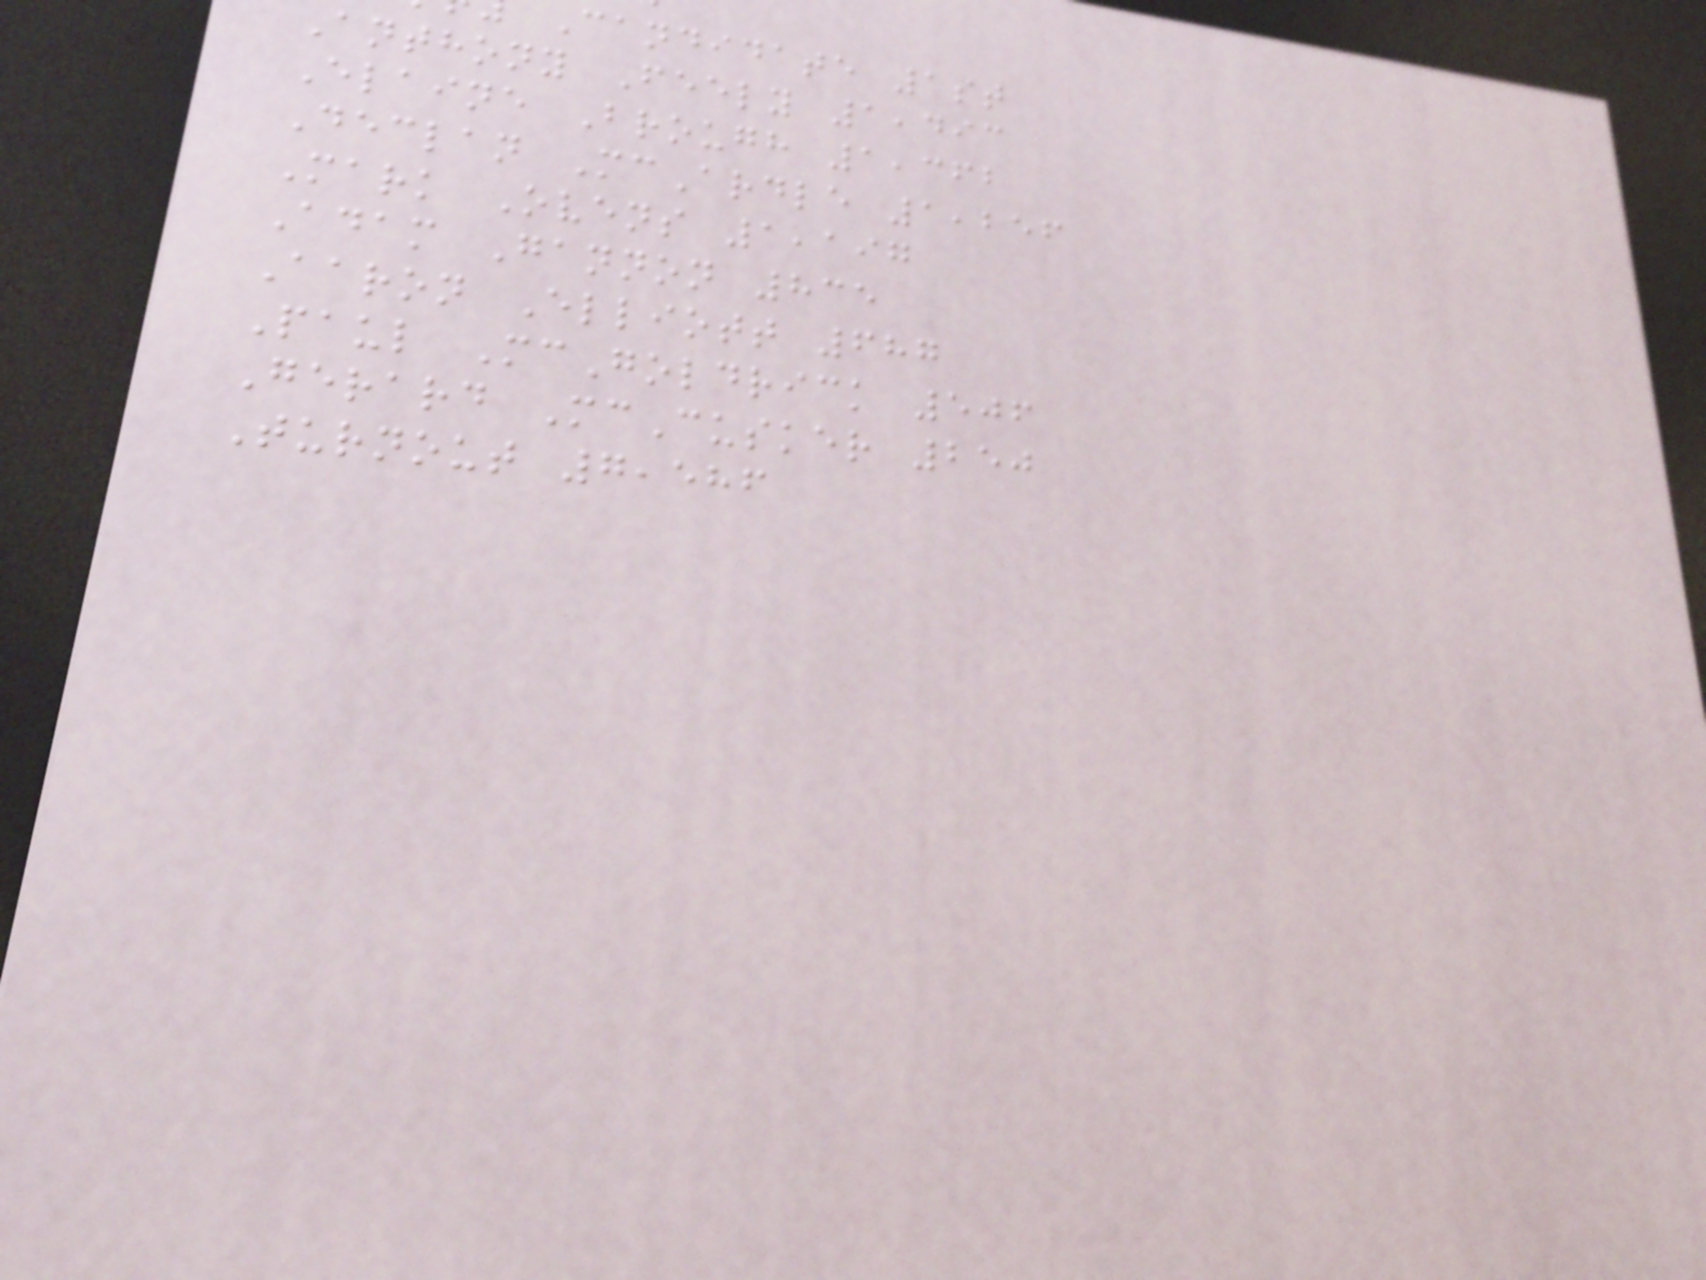Candidate 1st
Anthony Feely 1,493
Elaine Brough 1,362
Declan McArdle 1,256
Mark Ovens 1,197
Adam Gannon 835
Aaron Elliott 687
Paul McGoldrick 506
Gerard McCusker 250
Turnout 7,586
